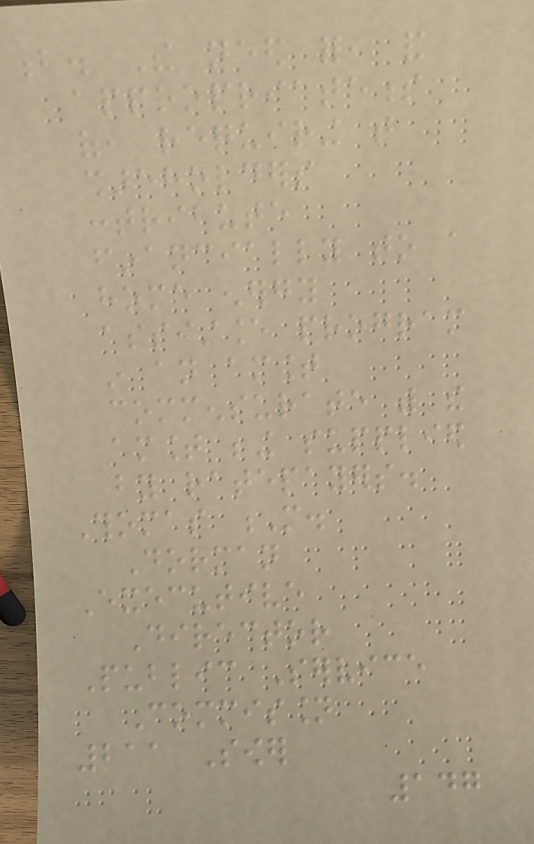b. The need for, and
appropriateness
of, requiring that
shareholders
contribute
financially to a
home energy
assistance program
in an amount
commensurate with the
amount being supplied
by ratepayers.
Thomas M.
Dorman
Executive
Director
Public Service
Commission
211 Sower
147
